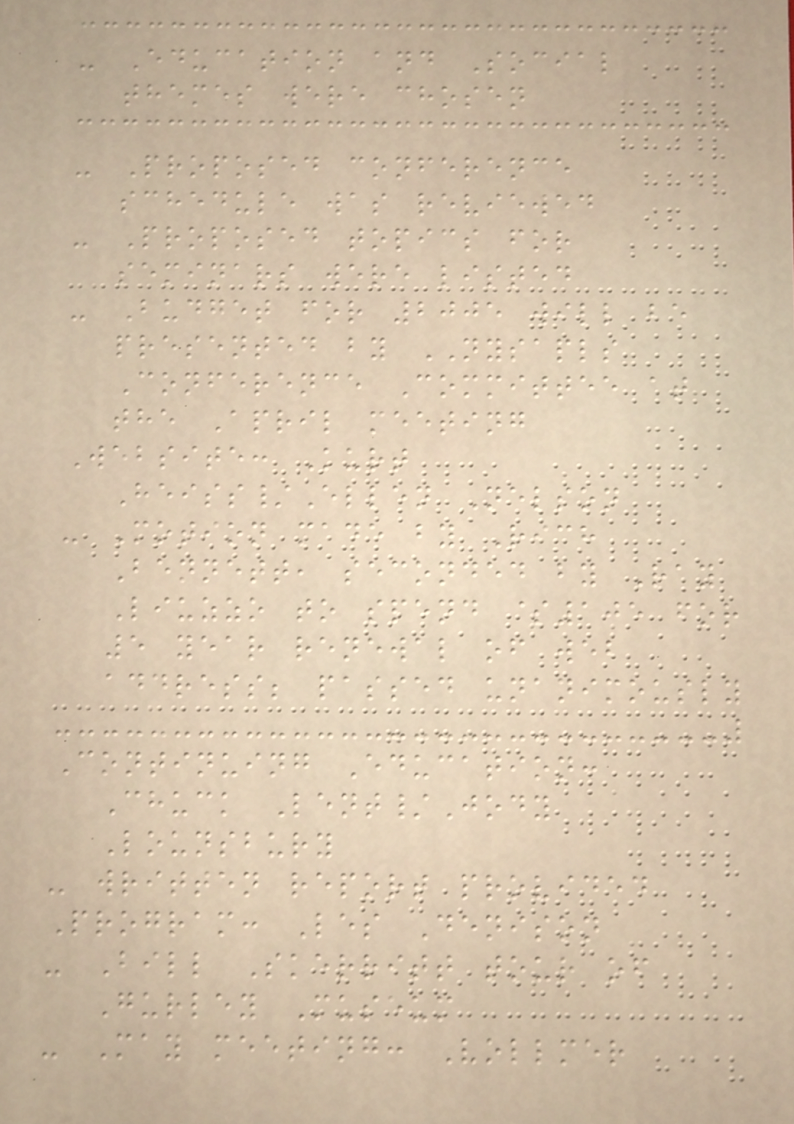- Education and Social
themes were chosen
- Proposed conference
schedule was reviewed
- Proposed topics for
seminars were listed
- Budget for 2005 will be
presented by NYSAPLS
Conference Committee at
the April meeting
Website: Kurt
Heiss/Ellen Nelson
- Motion made by Rich
Bennett, seconded by Ray
Liuzzo to spend $105 for
5 year renewal of web
address; passed unanimously
Continuing Education:
Chuck Lent/Jody
Lounsbury
- written report provided
Program: Les Denison
- Bill Skerritt tour of
Gurley Museum
- May meeting: Vollmer
